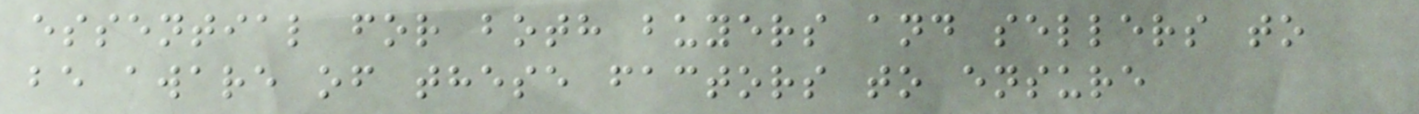essential for both buyers and sellers to
be aware of these factors to ensure
